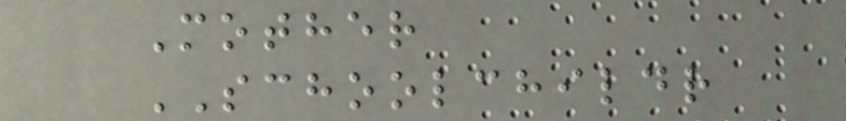Mother
SCHOOLCHILDR
